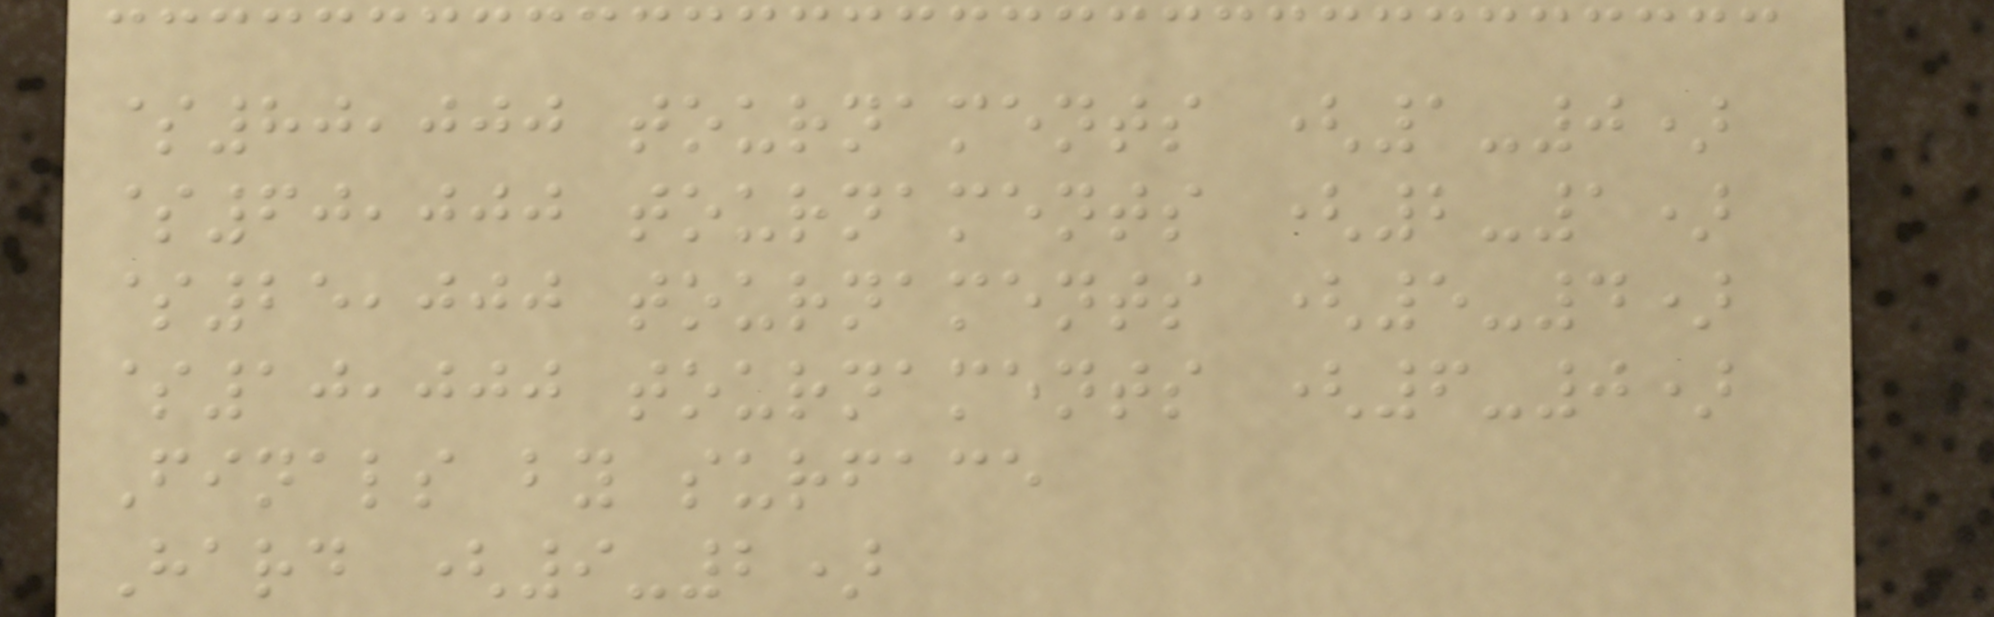$80,000 tournaments (1-0)
$60,000 tournaments (2-1)
$25,000 tournaments (5-4)
$10,000 tournaments (6-0)
Finals by surface
Hard (9-2)
